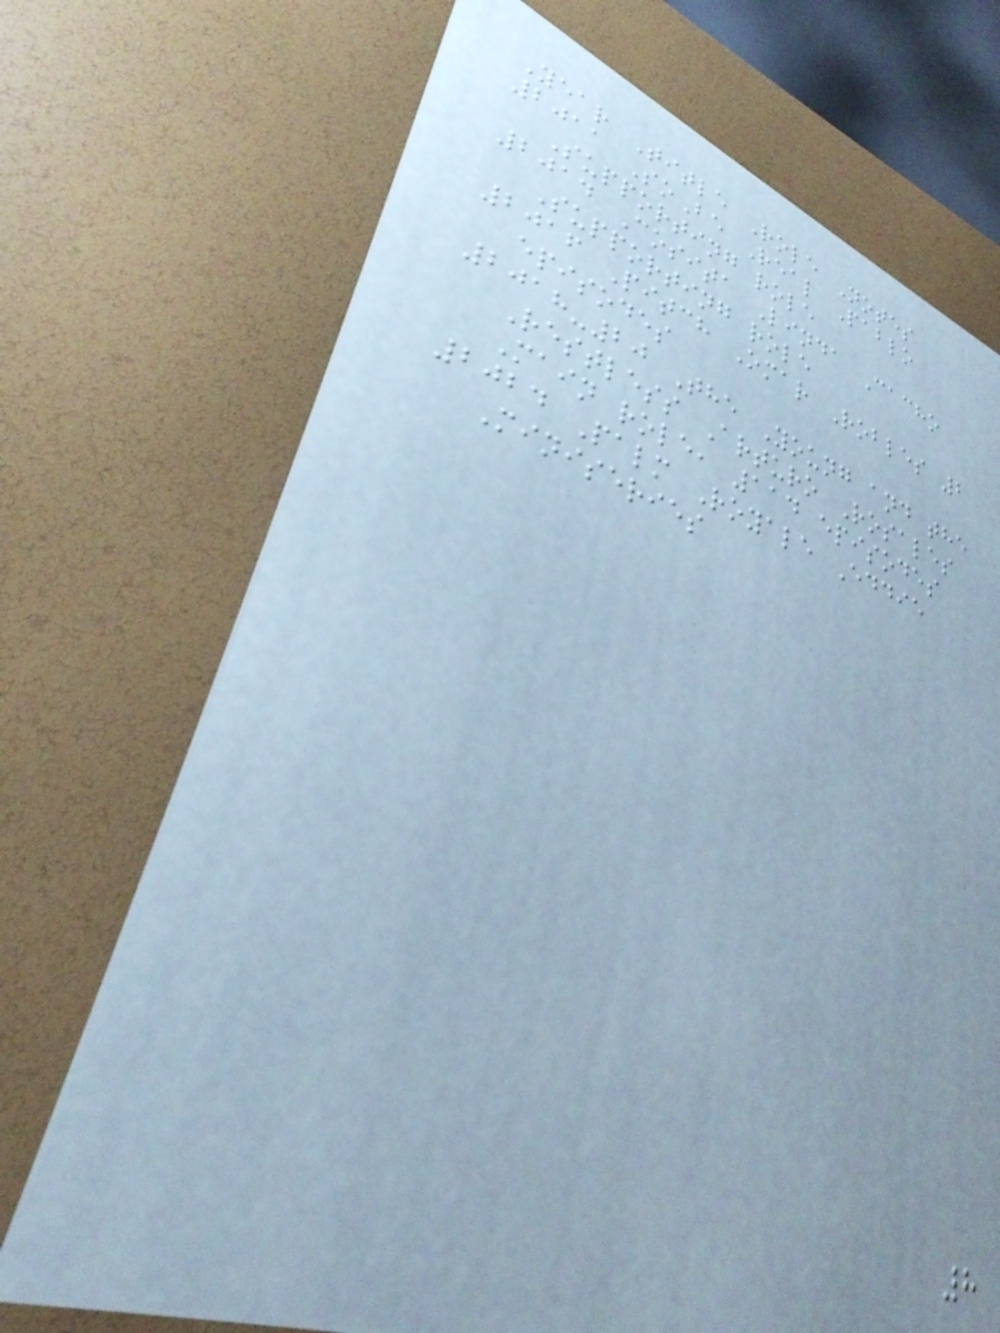Year Title Role Notes
2011 SoBe Real Pablo
Supporting role
2014 Cosita Linda Cacho
Supporting role
2016 Pitch Omar Robles 2
episodes
2018-20 The Young and the
Restless Arturo Rosales
Main role, 114 episodes
2024 Palm Royale Eddie
Miniseries
8
